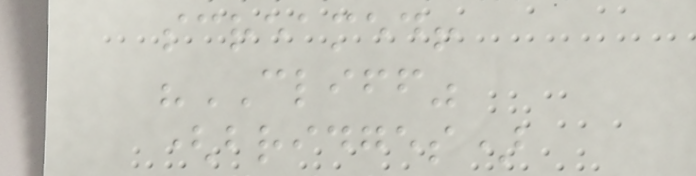screamed!
"CLIFF"
(bridges)
